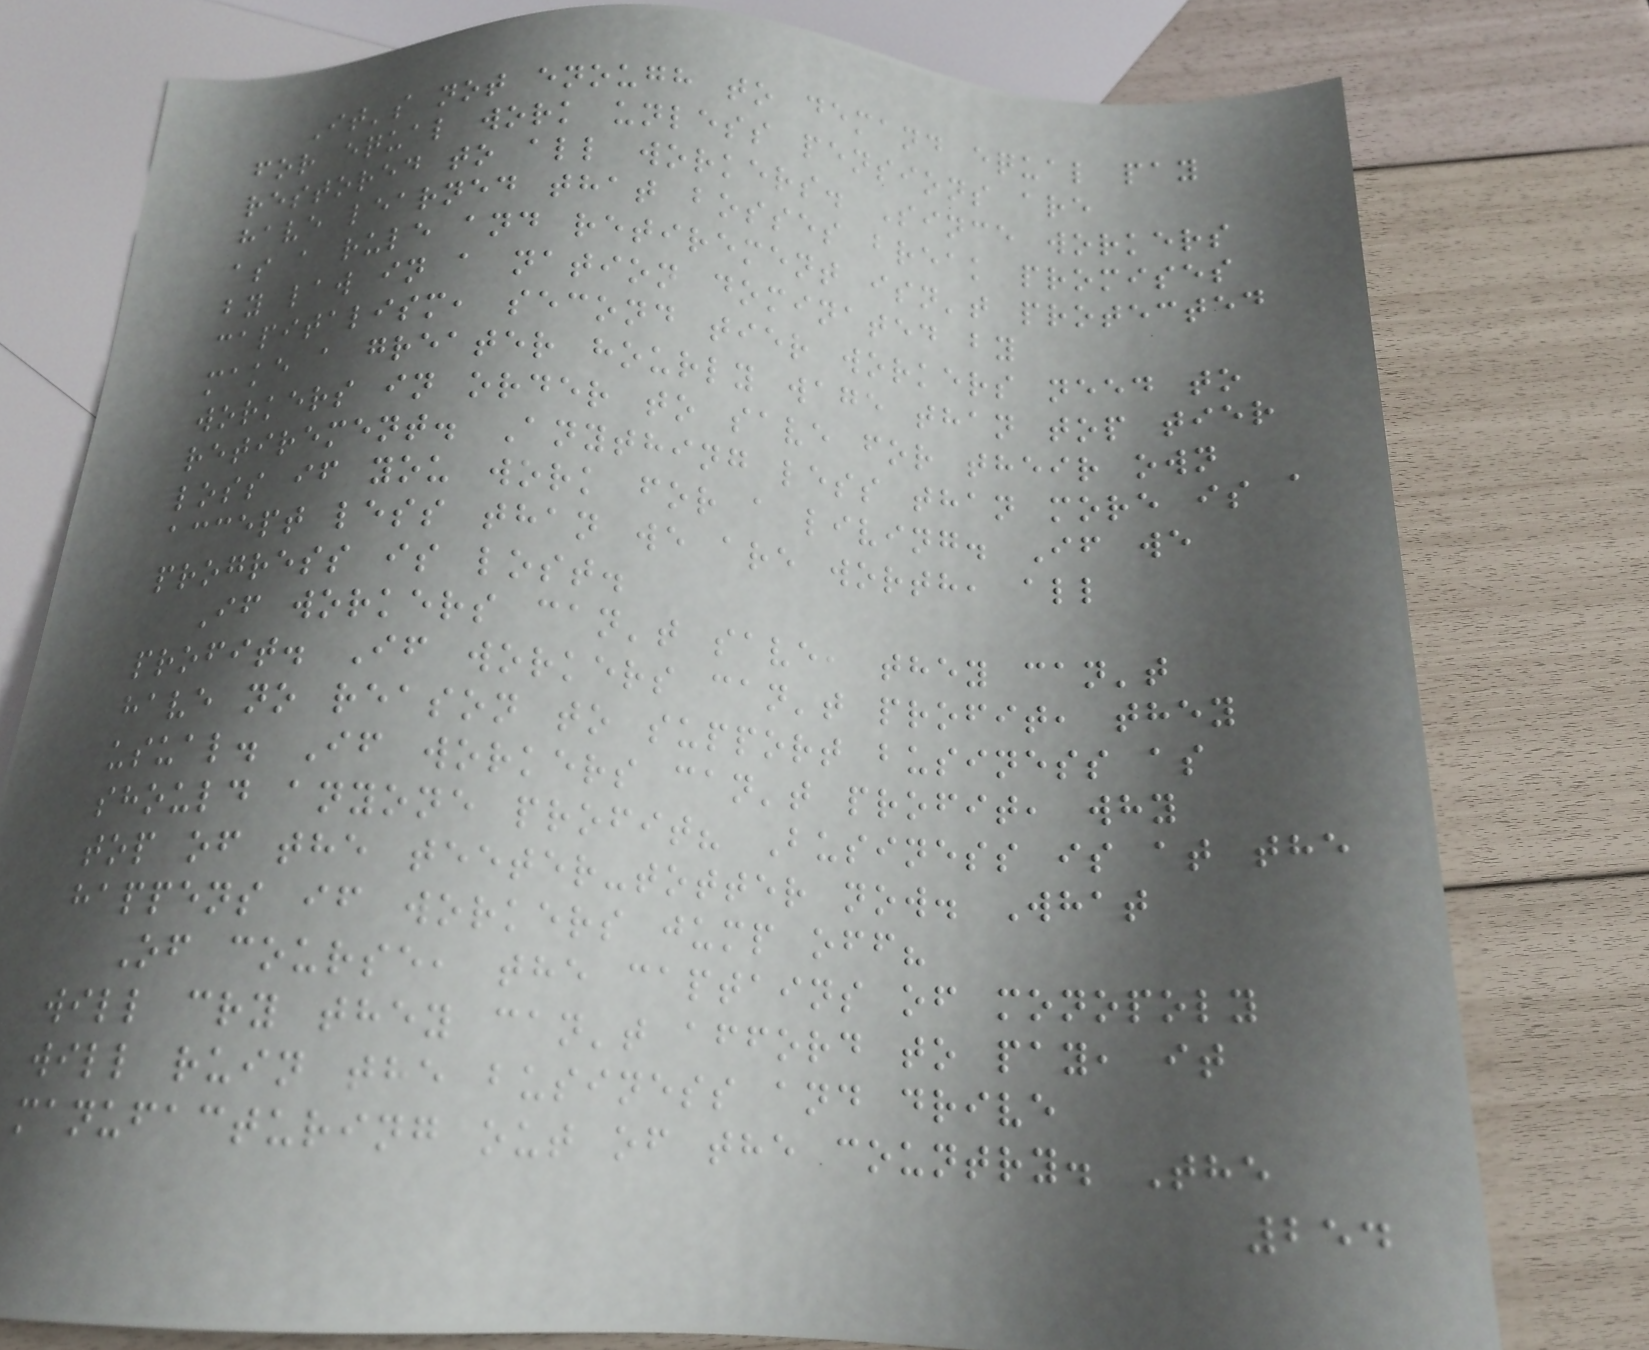It's not enough to demand equal pay
for equal work unless pensions are
restored to all workers. Since workers
have learned that bosses break promises
as a rule and retirement isn't protected
by law in a nation dominated by
capitalism, second tier workers need to
make a greater hourly wage than top tier
workers in order to save for their own
retirement. Anything less than more is a
loss if you work for a living. If we
accept less than we are worth, all
progress is lost.
If workers can't save, they can't
profit. If workers can't profit, they
have no reason to support business as
usual. If workers can't profit, why
should anyone profit? Business is at the
top of the teeter-totter now. What
happens if workers jump off?
Of course, the captains of monopoly
will cry they can't afford to pay, it
will ruin the business and drive
manufacturing out of the country. The
254
